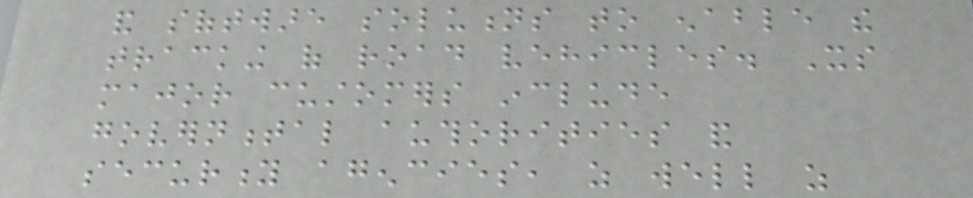and software solutions to enable the
tracking of road vehicles. Its
major customers include
governmental authorities and
security agencies, as well as
